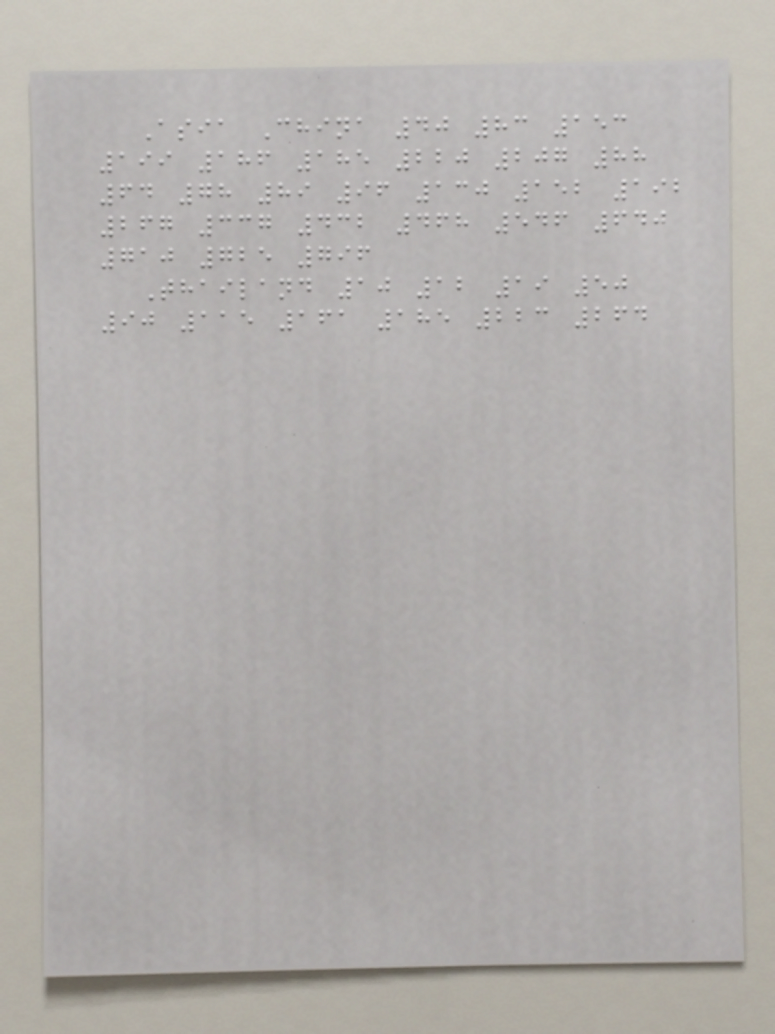Asia China 40 83 153
199 186 185 220 207 88
64 78 89 96 130 152 192
267 337 432 468 546 640
710 725 796
Thailand 10 12 19 50
90 115 161 185 223 264
